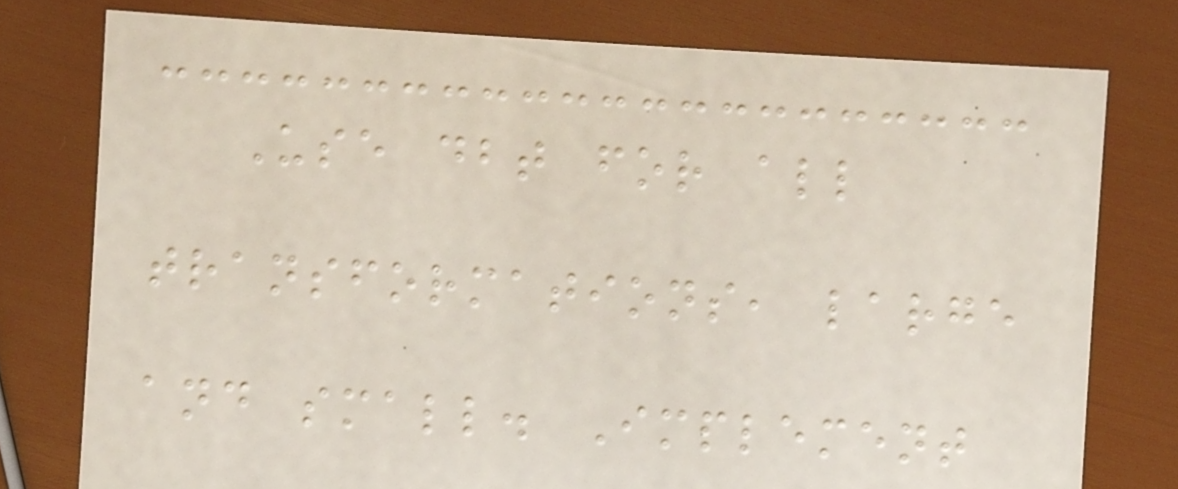Use dbt for all
transformations, large
and small. Implement
